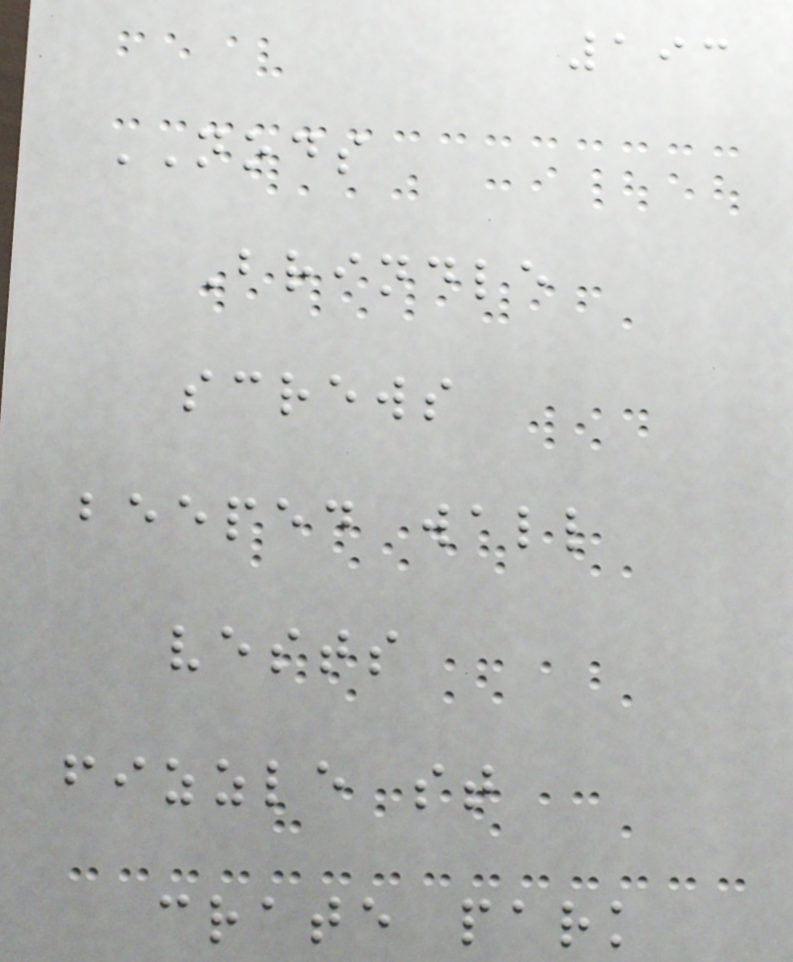193
NODS
Brindle
screws
beeped wall
vests
fizzle st
crate park
